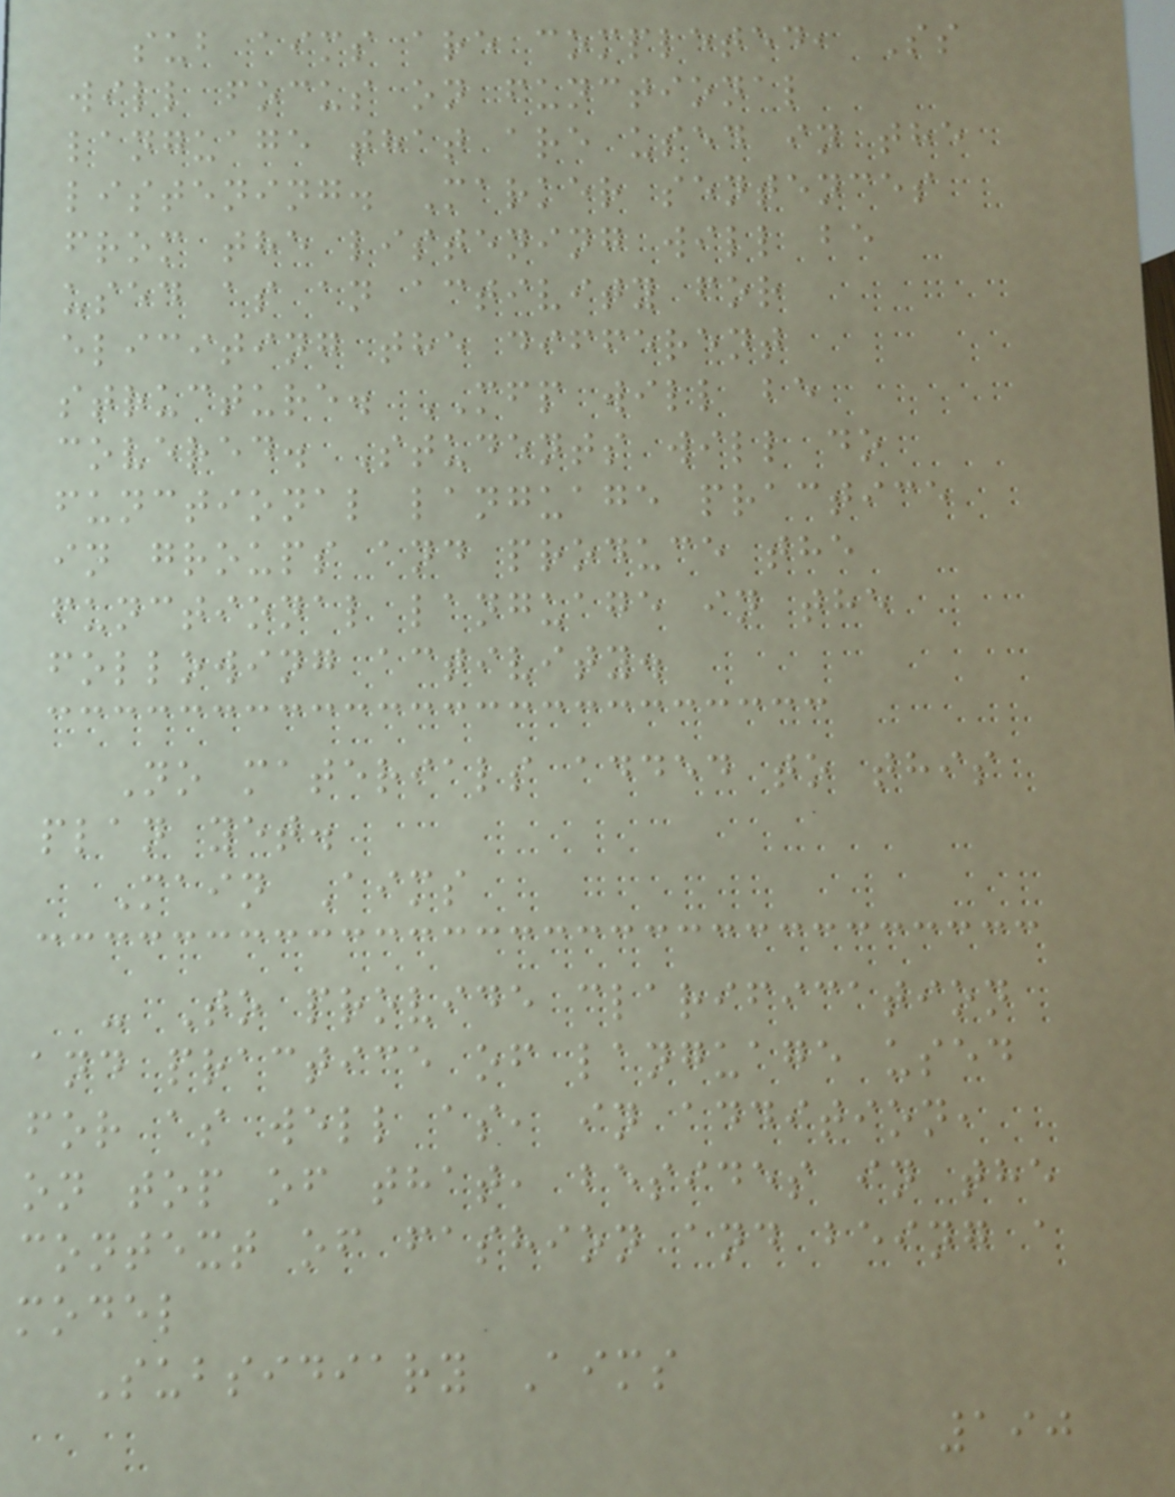sub aims are completed, Ss
will focus on functional
language that are used in the
listening. Marker sentences
from the listening will be
used as an activity for
eliciting the different
structure. MFP will be
covered. Students will do
functional language practice
in groups and produce the
functional language in the
following activity.
No materials added to this
plan yet.
Main Aims
- To provide clarification
and practice of language used
for as well as, in addition,
on top of that, besides in the
context of fashion and being a
model
Subsidiary Aims
190
